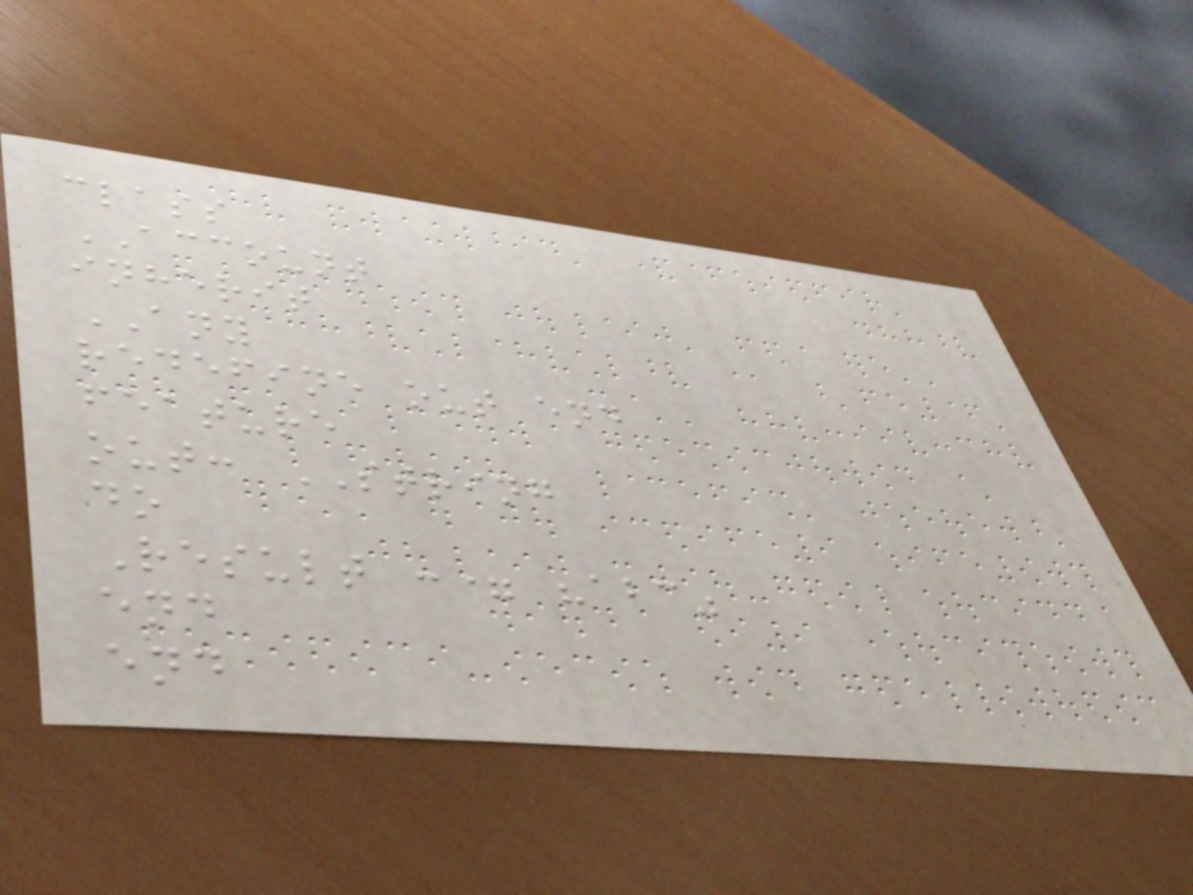class
ACCOUNT
inherit
ANY
redefine out end
feature
out: STRING
do
Result := "abc"
end
end
